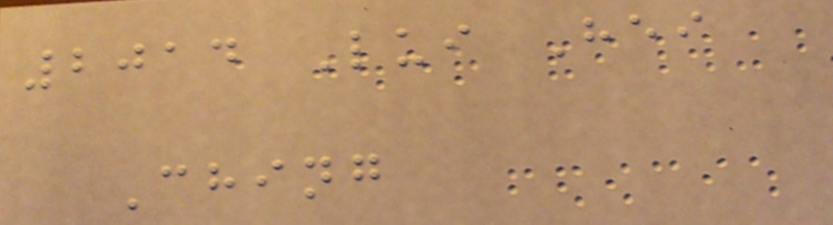2014 Lui Hei
Ching
